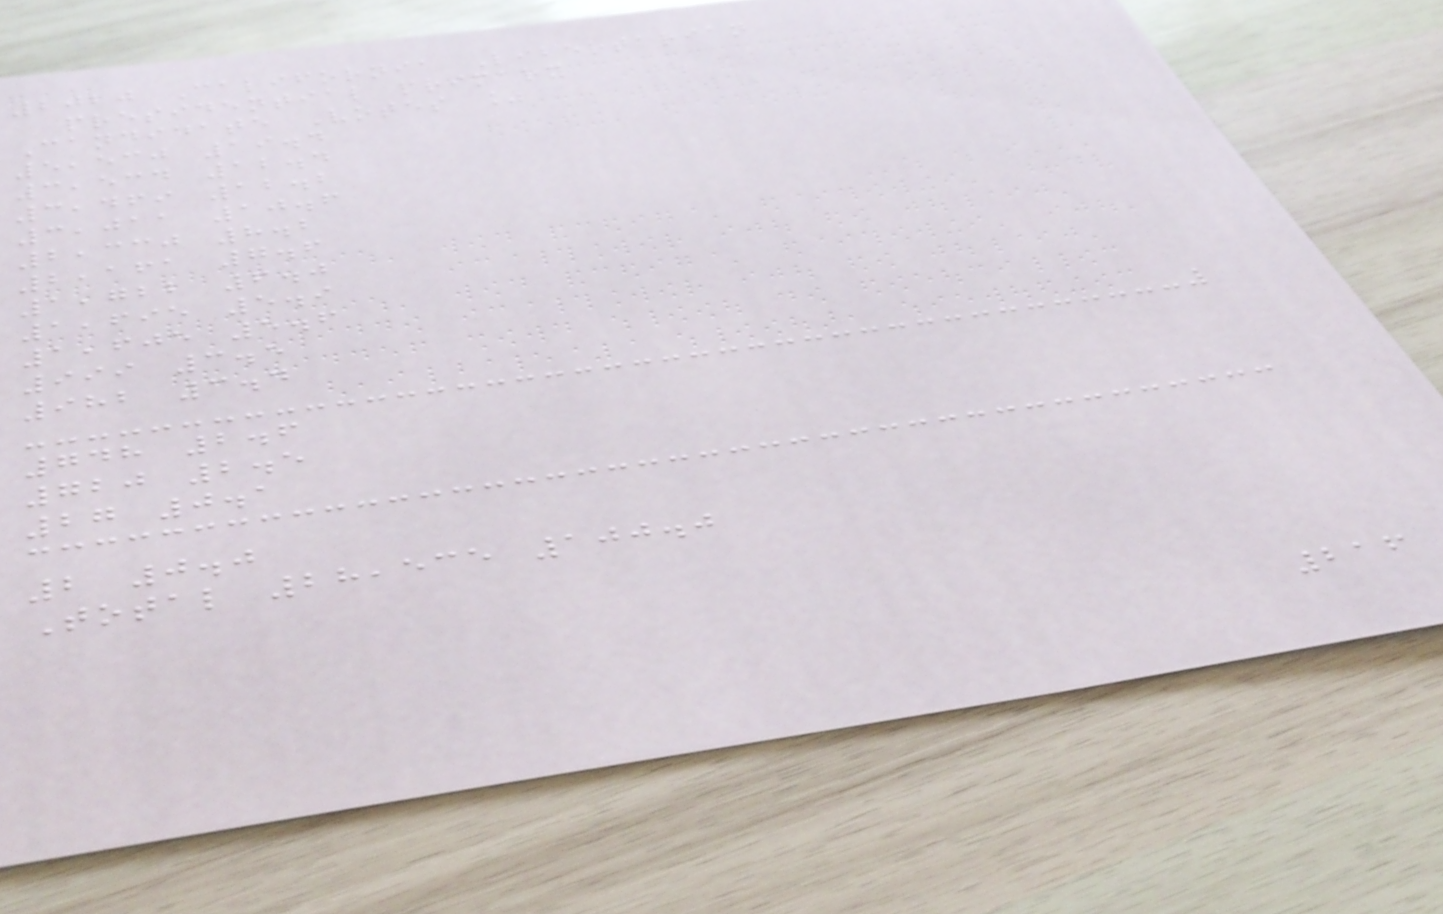2020 California Libertarian
presidential primary
Candidate Votes %
5,530 19.4
3,534 12.4
3,469 12.2
3,011 10.6
2,330 8.2
2,161 7.6
1,722 6.0
1,695 5.9
1,605 5.6
999 3.5
982 3.4
748 2.6
720 2.5
27 0.1
2 0.0
Total 28,535 100.0
216
